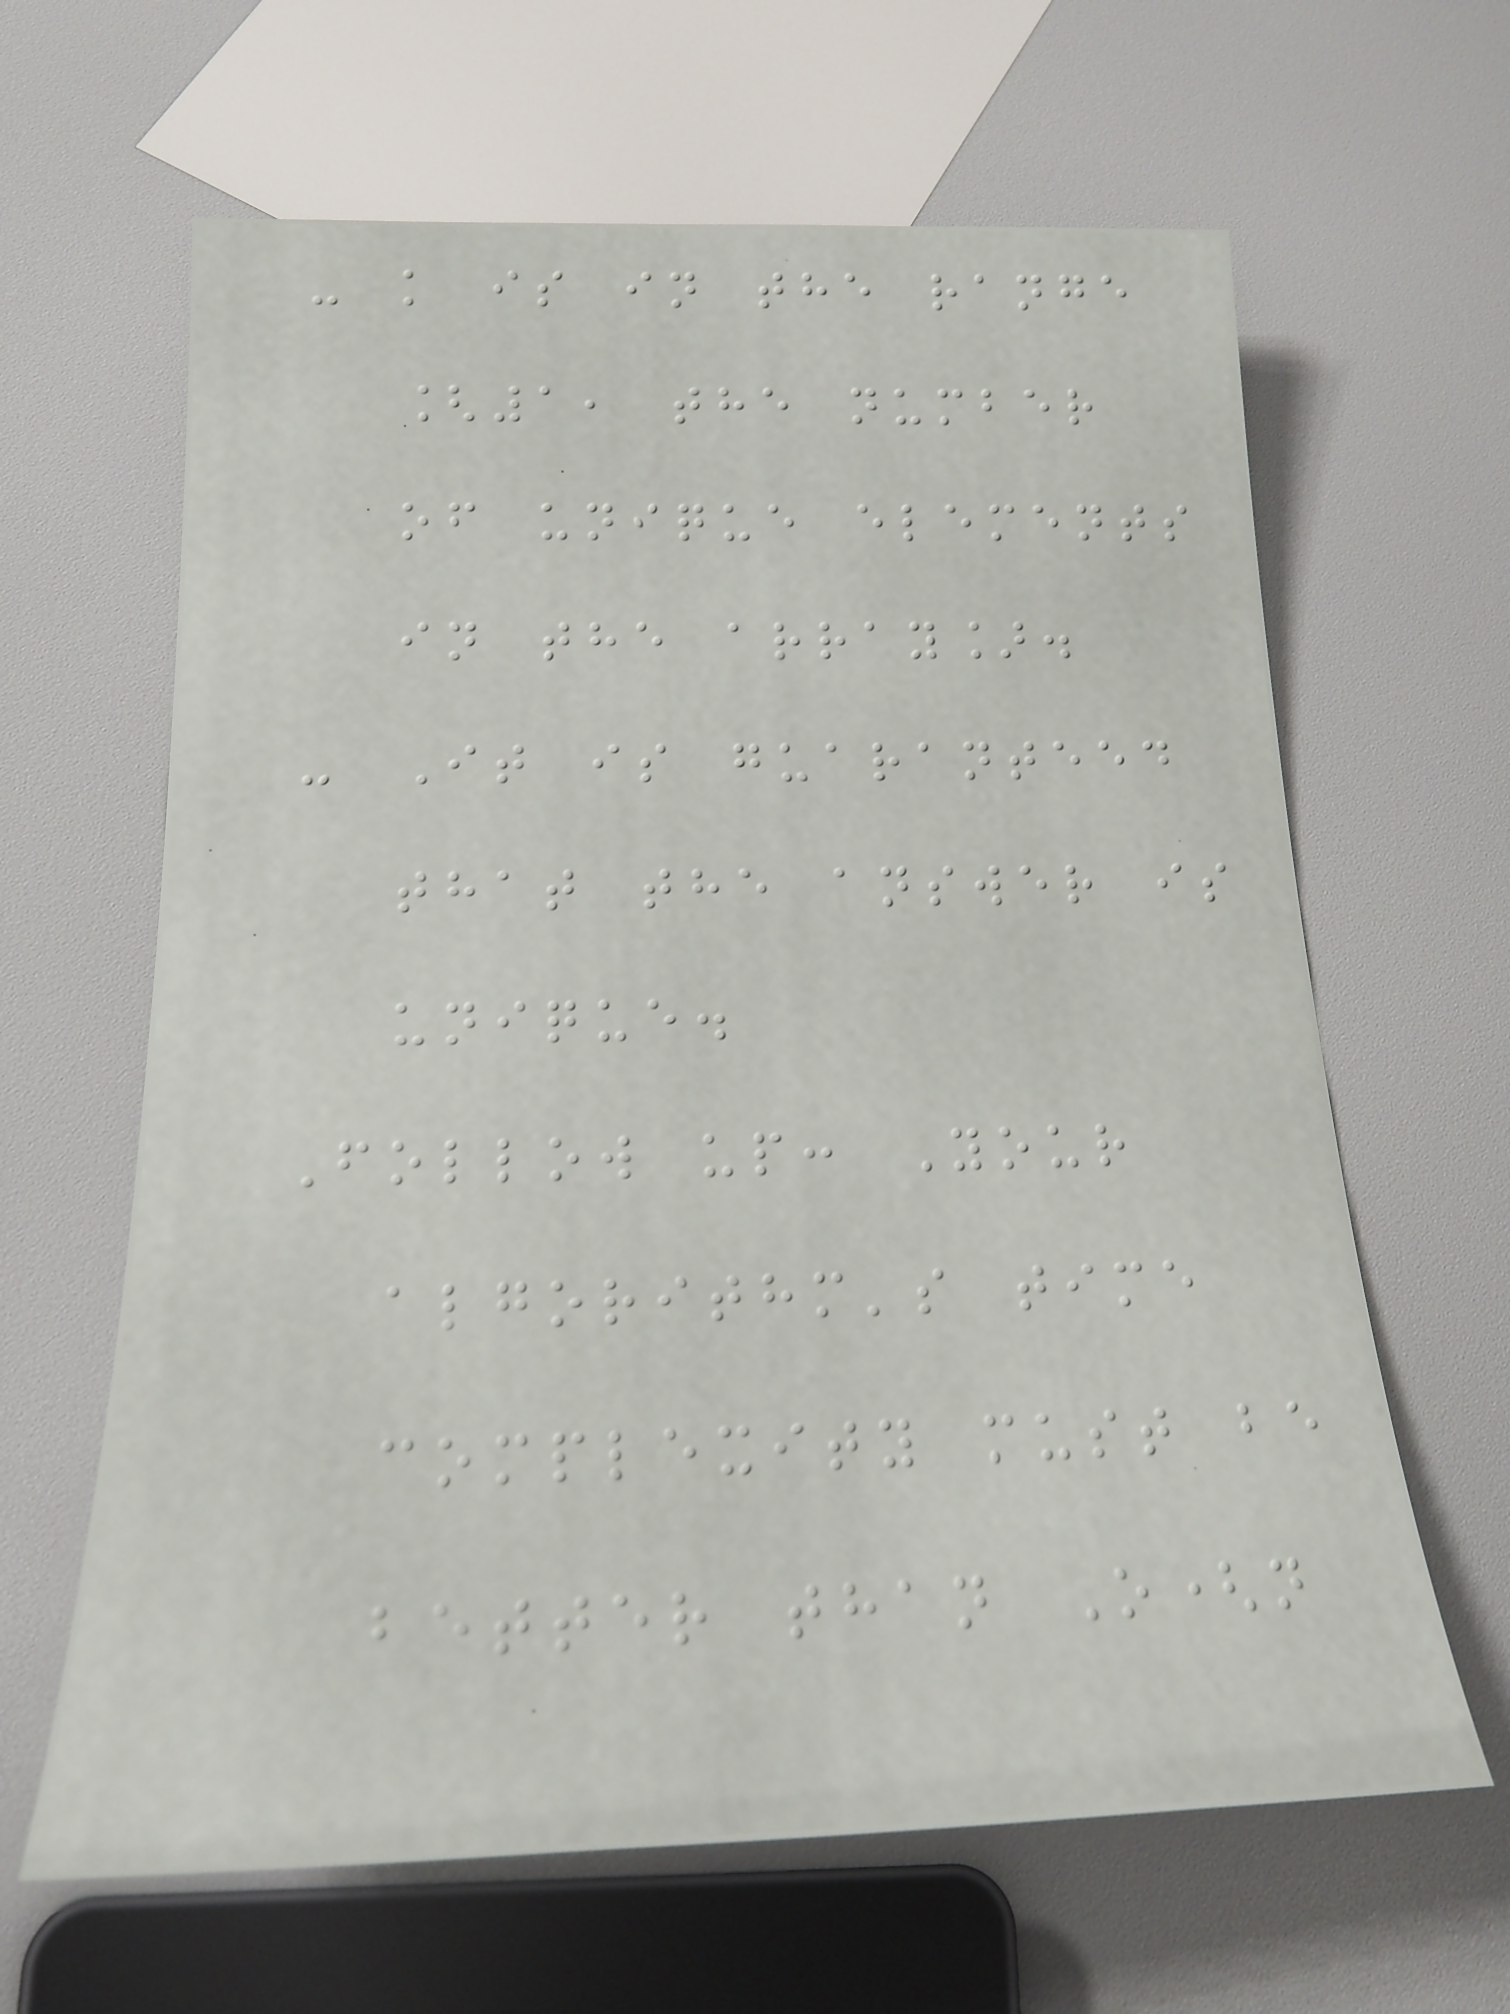- k is in the range
[1, the number
of unique elements
in the array].
- It is guaranteed
that the answer is
unique.
Follow up: Your
algorithm's time
complexity must be
better than O(n
